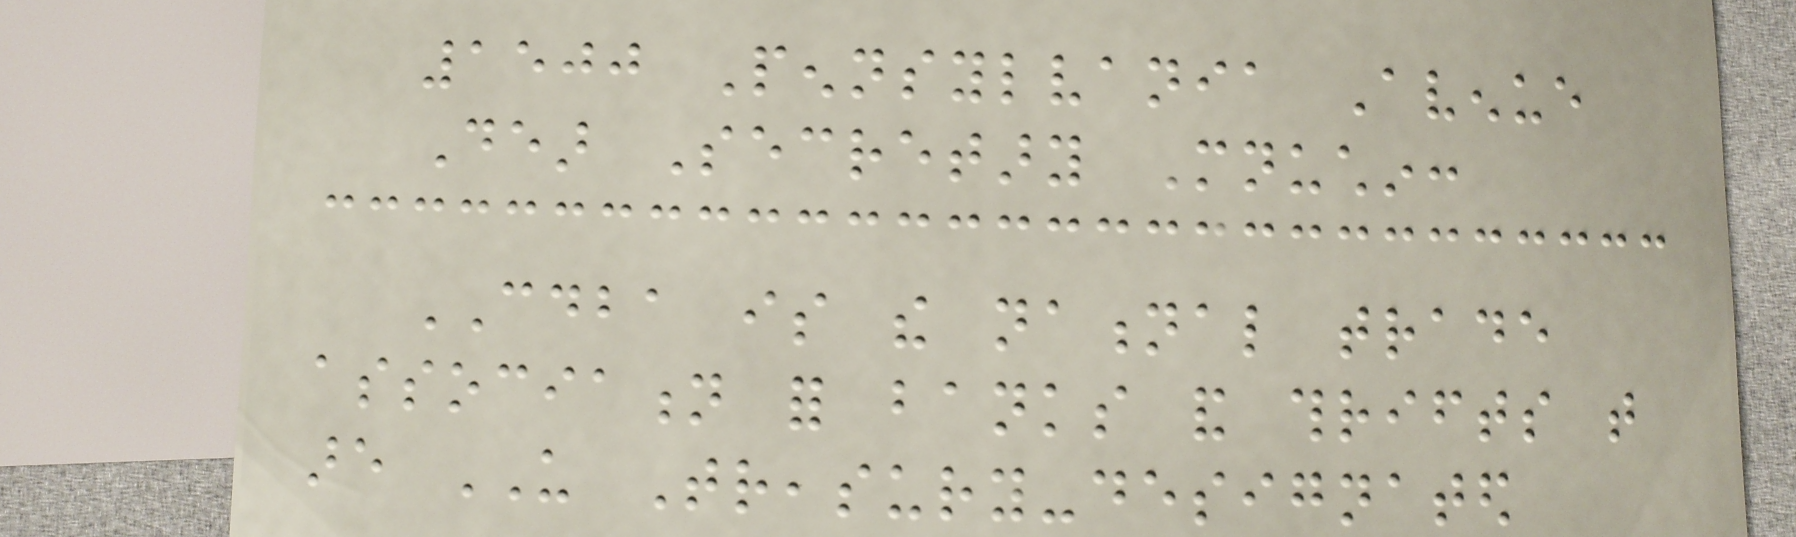1500 Pennsylvania Avenue
Dear Secretary Mnuchin:
CDBA is the national trade
association for banks and thrifts that
are US Treasury-designated
